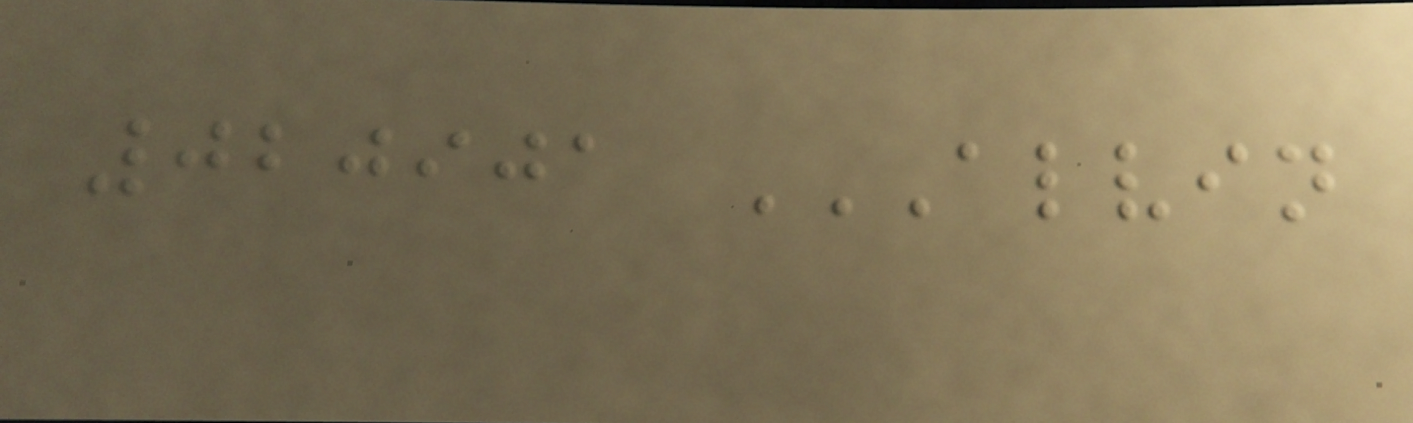020901 ALVIN
